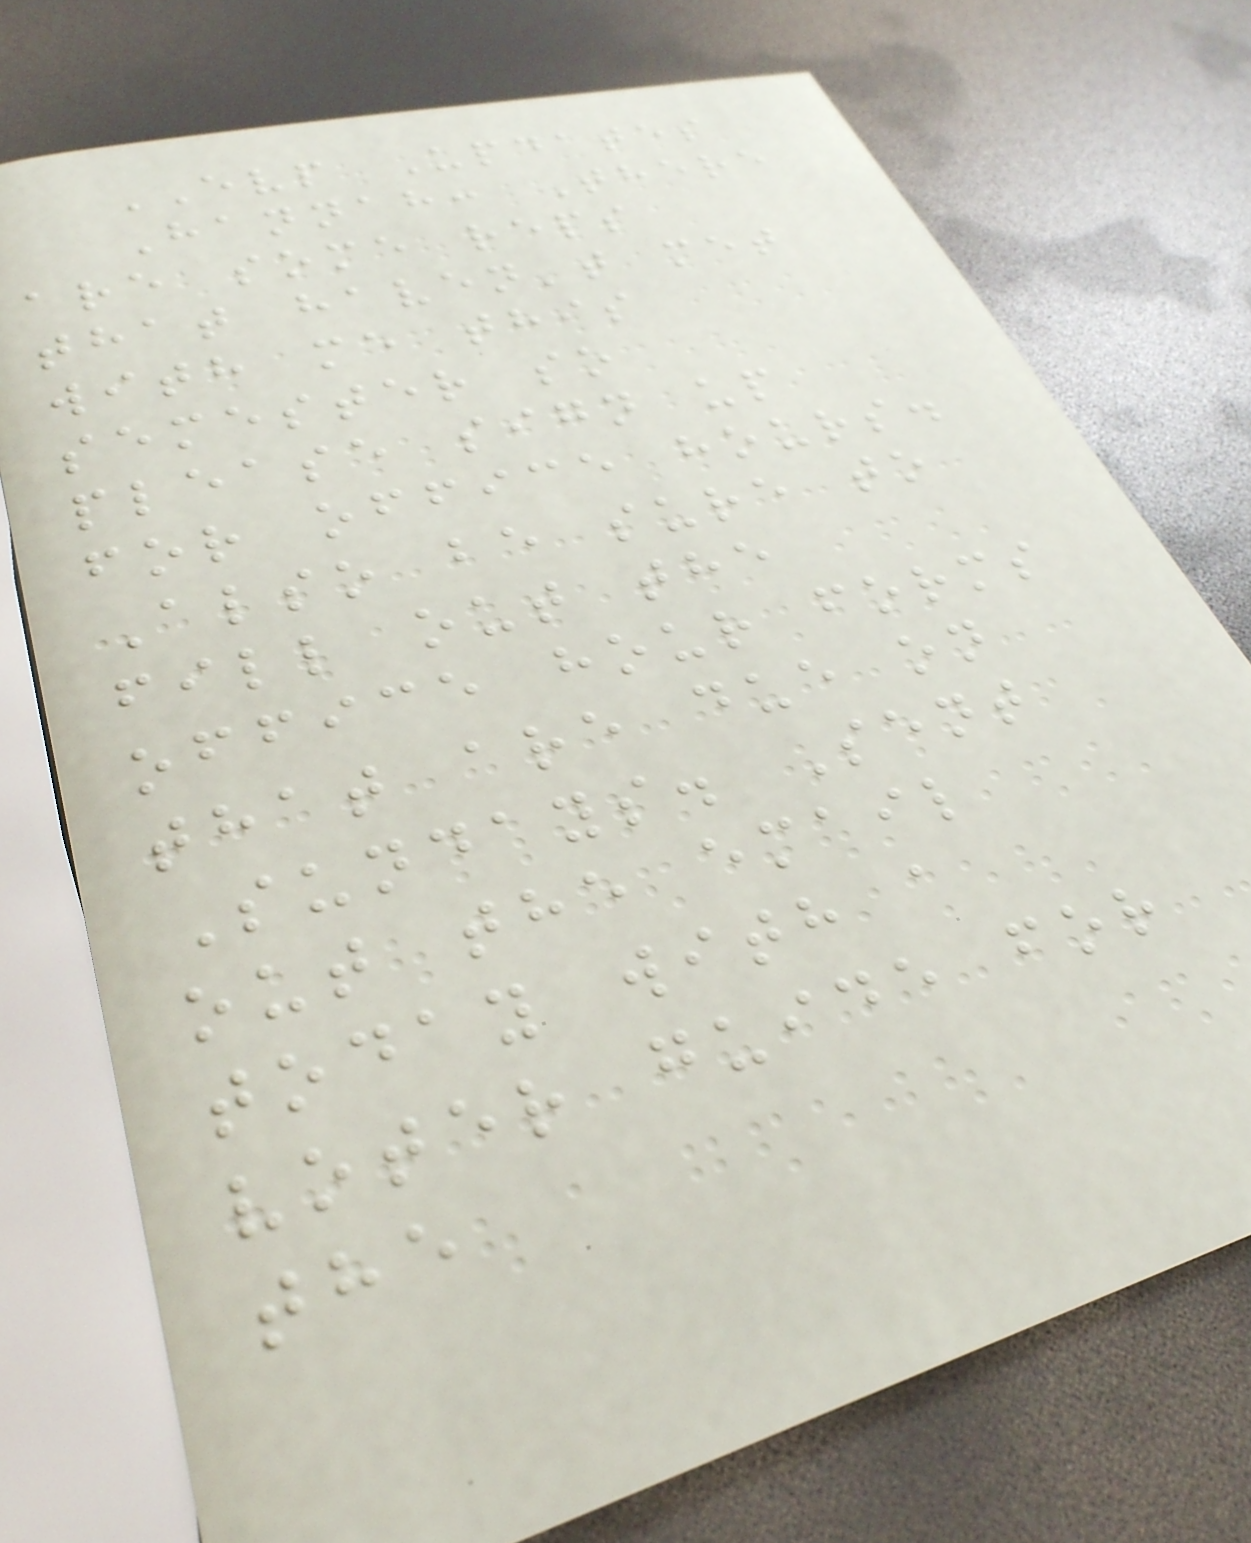EVP Updates
Hannah: There
are some reps
that haven't met
with me this
semester so
please sign up
for office hours.
Also be sure to
fill out the
office hour forms
that are due on
Sundays. Sent
out the email
today with a
voter guide for
the
